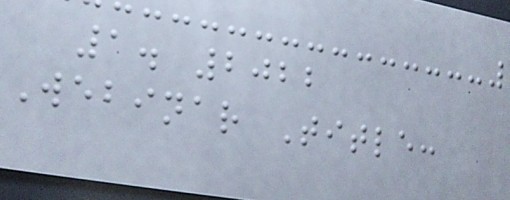1. 2022
Webinar Title:
